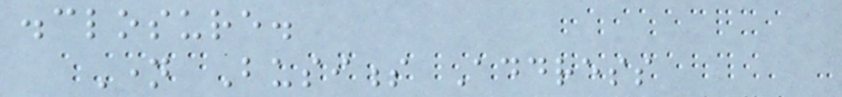disclosure.
Name Business Address
